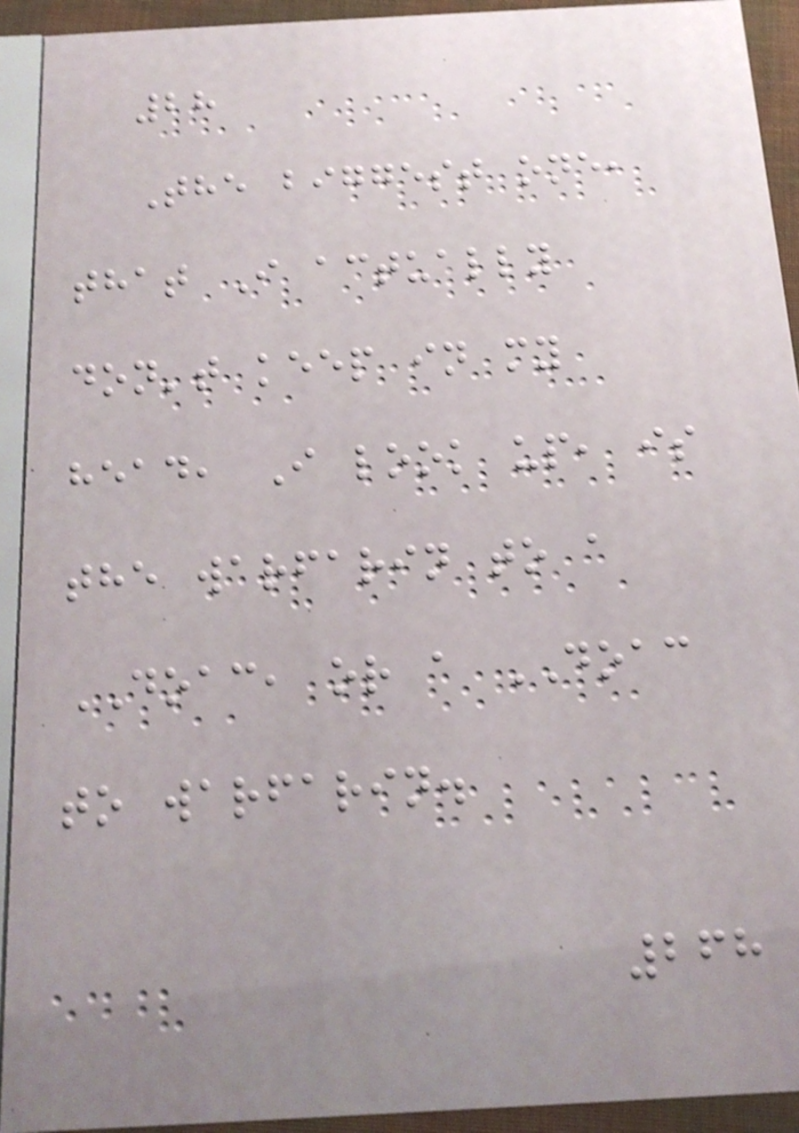28
The biggest one,
that I actually
don't keep in my
head, I look up, is
the warfarin to a
DOAC, or a DOAC
to warfarin.
268
